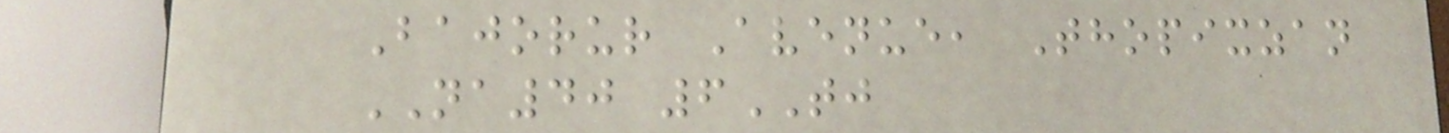Bajorur Avenue, Thopixzan
NA40 6TJ
